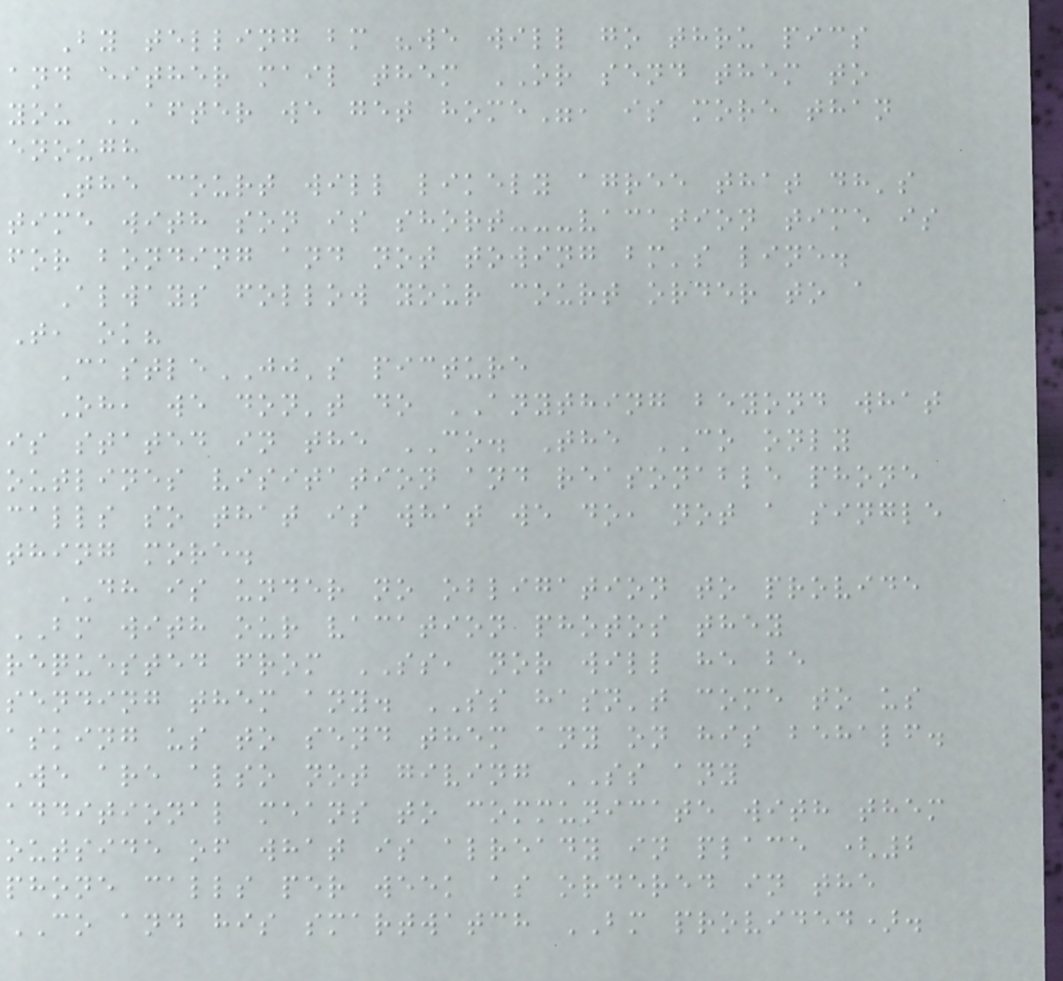By telling bm "we will go thru pics
and either mail them OR send them to
you AFTER we get home", is more than
enough
The court will likely agree that dh's
time with son is short---vacation time is
for bonding and not towing bm's line.
Always follow your court order to a
T, ok?
CastleJJ's picture
Oh, we don't do ANYTHING beyond what
is stated in the CO. The CO only
outlines visitation and reasonable phone
calls so that is what we do, not a single
thing more.
DH is under no obligation to provide
BM with our vacation photos they
requested from SS, nor will he be
sending them any. SS hasn't come to us
asking us to send them any on his behalf.
We are also not giving SS any
additional means to communicate with them
outside of what is already in place (2
phone calls per week as ordered in the
CO and his smartwatch BM provided).
